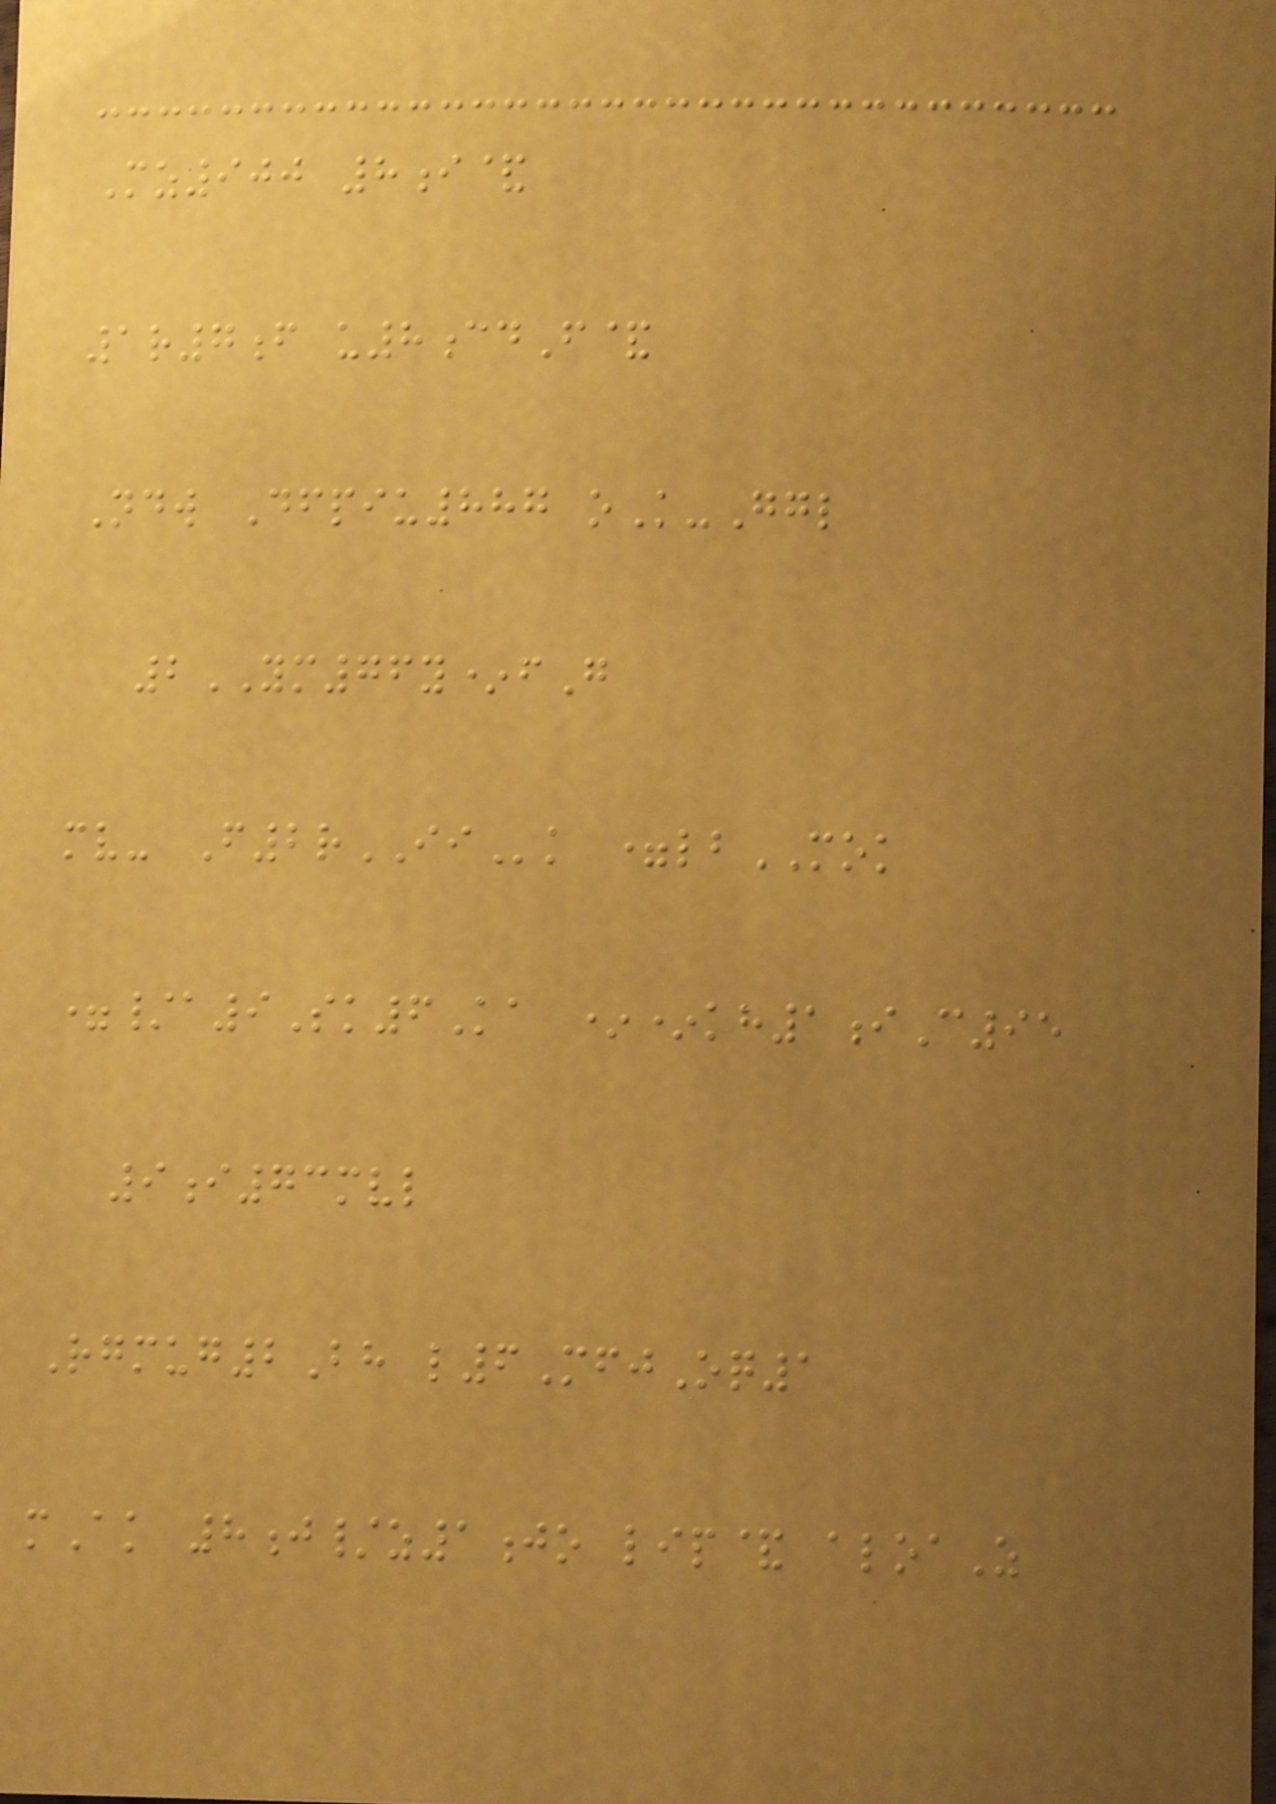Mz900 8i&
1r7f u8cdF&
Ndw Dfpiu887 oK-Ggl
2YM76y*fG
mv- F2rIIk =lbMOK
=/a9Sk6Ka **kh1iC95
9i73mvl
Rgmug2Bh l6MfjOq1
mAk 8j/z1jo lip& aloaZ
